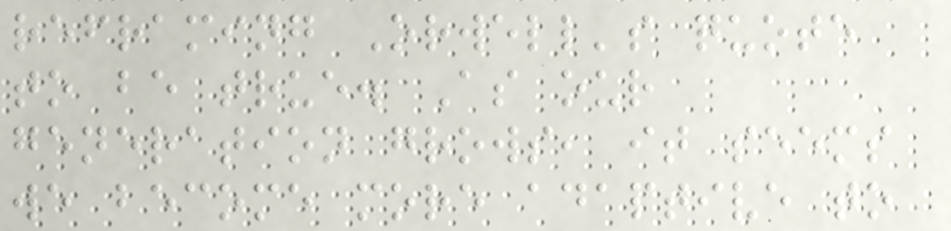reframing Orwell's quote
to be true. As our
generation grows, it seems
we become more adaptive to
